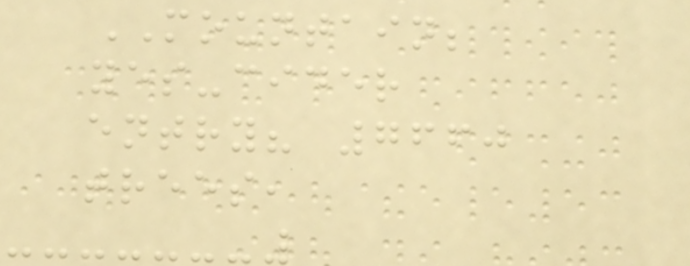MOUNTAIN;
yes-cider
entry? 7660
trees,
